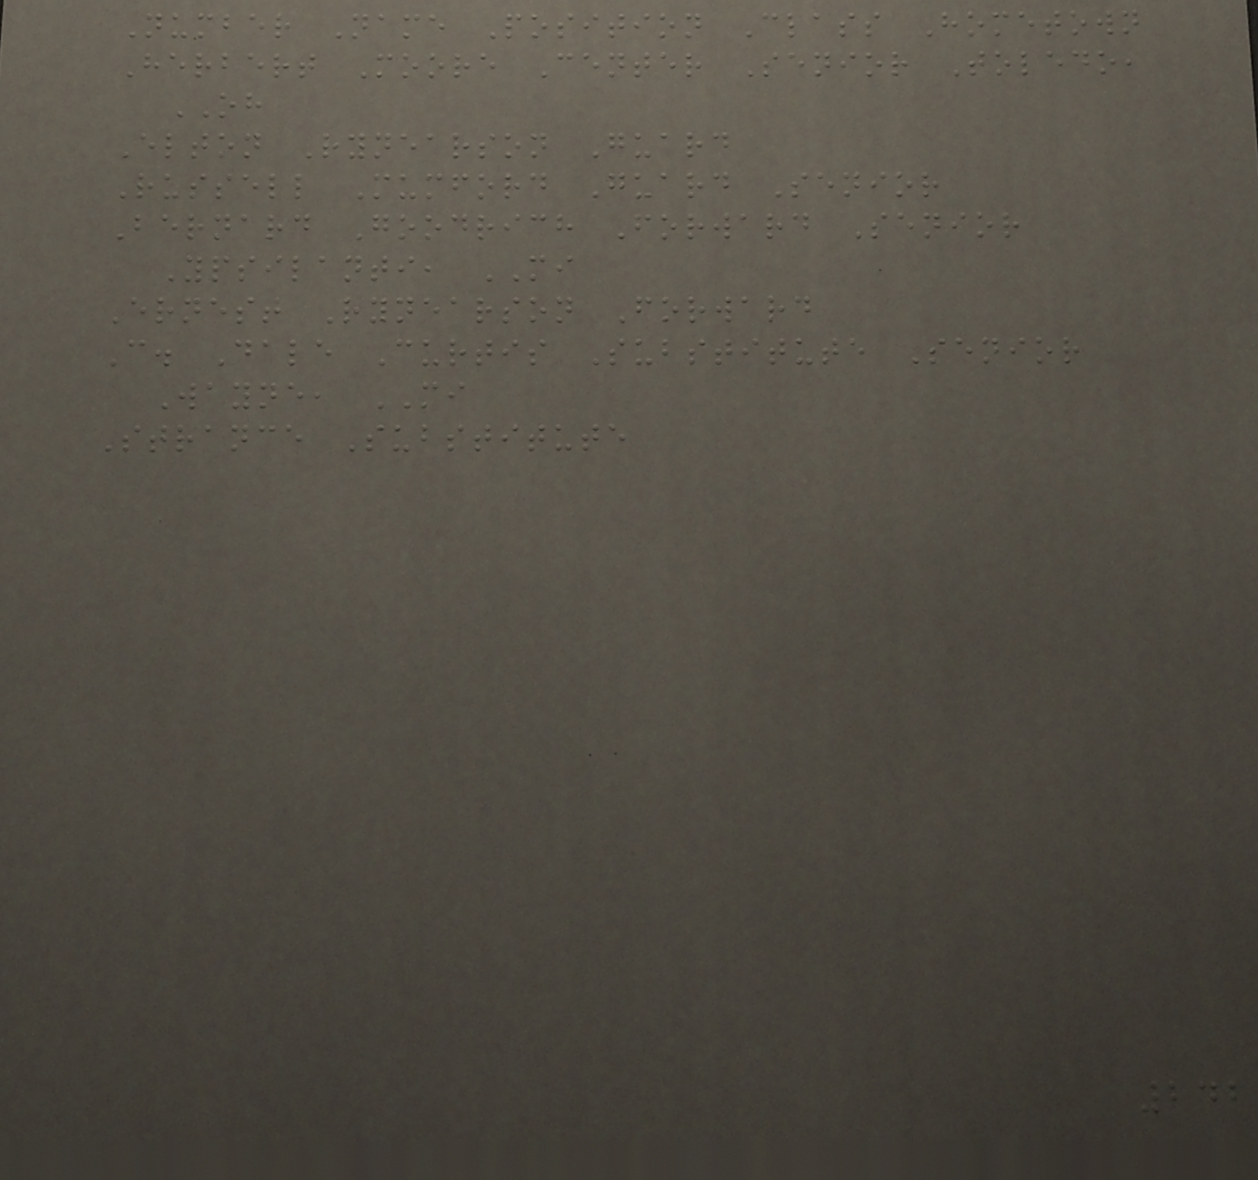Number Name Position Class Hometown
Herbert Moore Center Senior Toledo,
OH
Elton Rynearson Guard
Russell Mumford Guard Senior
Bernard Goodrich Forward Senior
Ypsilanti, MI
Ernest Rynearson Forward
C. Dale Curtis Substitute Senior
Wayne, MI
Strance Substitute
242
